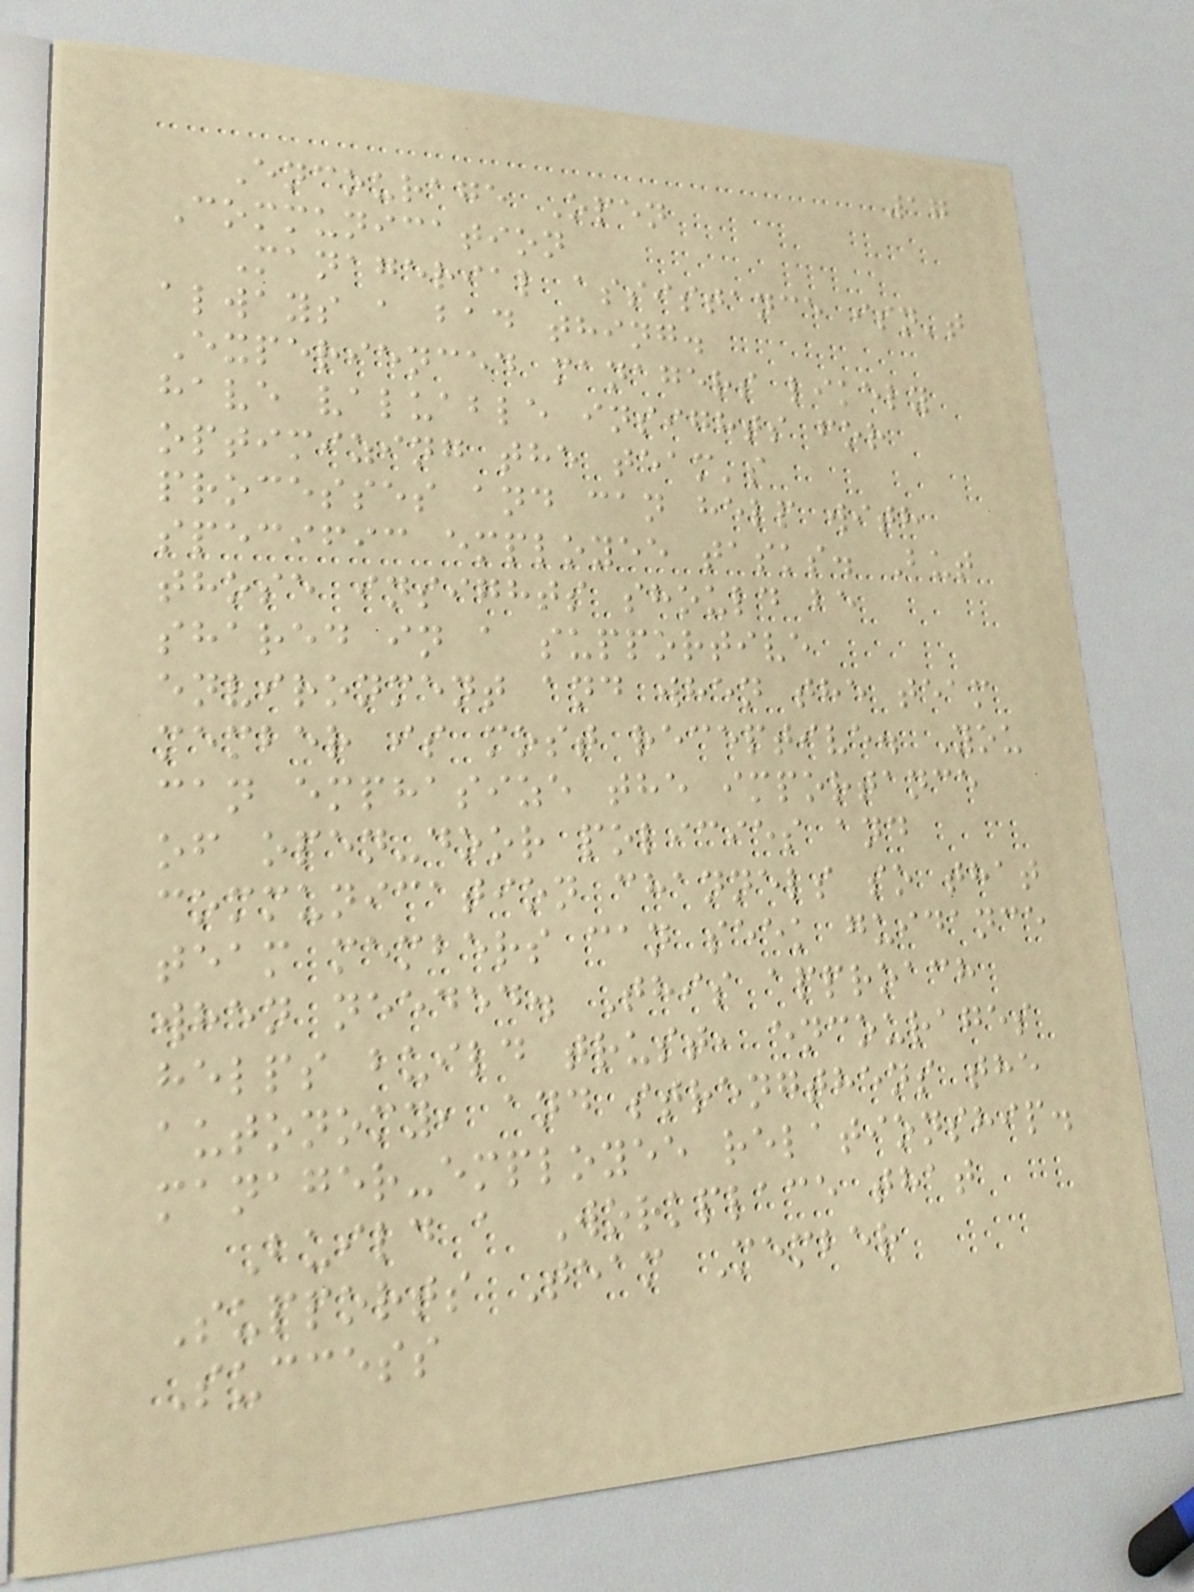17
Encourage Open
Communication
Managerial assistance isn't
always a bad thing.
Experienced managers likely
have valuable insights for
optimizing the team's
processes and can help with
specific employee tasks. But
those insights should be
shared in a supportive
environment and when the team
member is most receptive. You
can emphasize the importance
of open-door policies and
communication channels so that
team members can seek guidance
when needed. This approach
helps build trust, encourages
autonomy, and strengthens the
manager-employee relationship.
Build a Workplace that
Supports Team Member
Success
